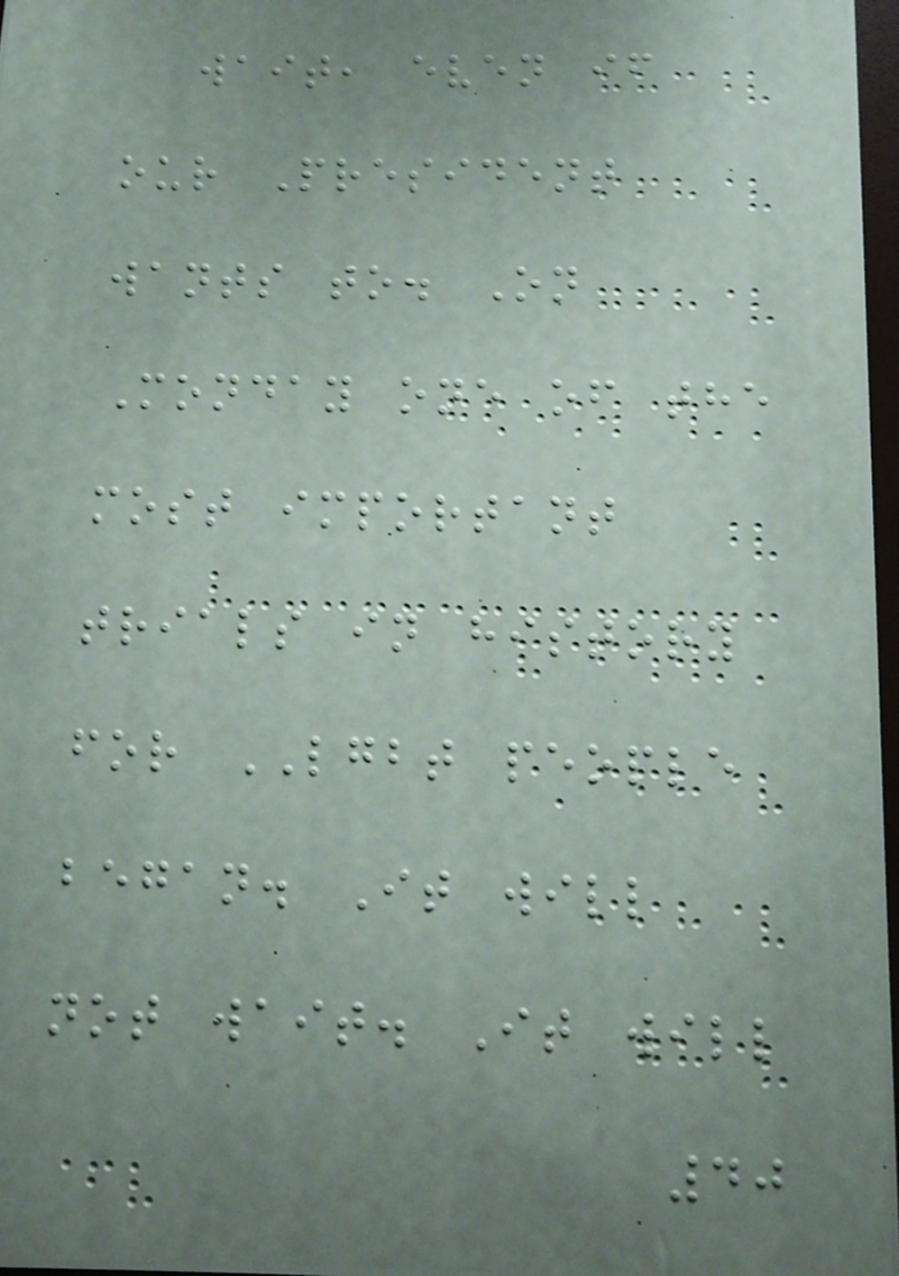wait, even if
our President
wants to. On
Monday one of the
most important
trials in history
for LGBT people
began. It will
not wait. It will
40
